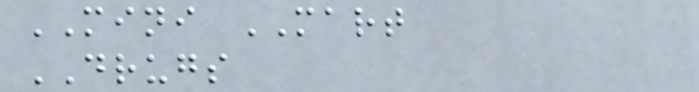MINI MART
DRUGS
